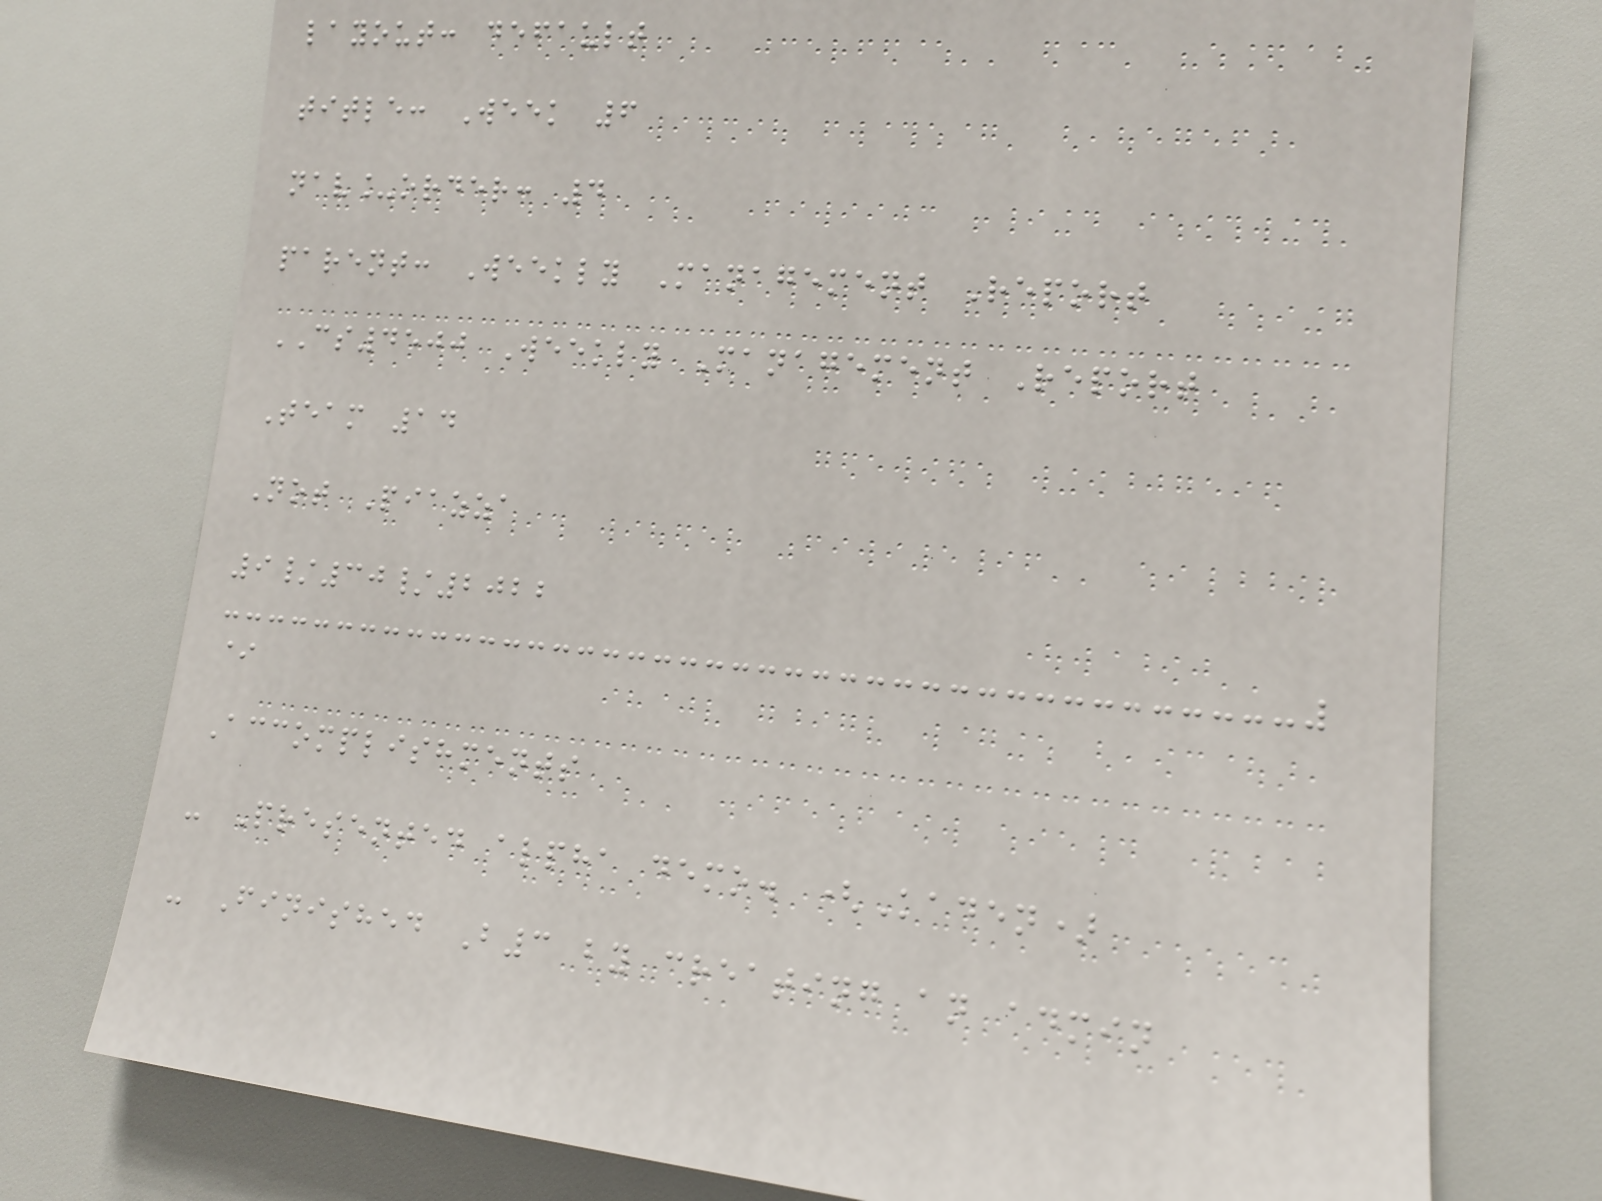layout: default
title: Week 6
nav_order: 4
parent: Weekly Management Report
CS4500 Weekly Management Report
Team 14
Not Piazza
9/30/2022
*
Accomplishments
- Presented alpha demo. (Kaden)
- Finished B3 by creating an admin
